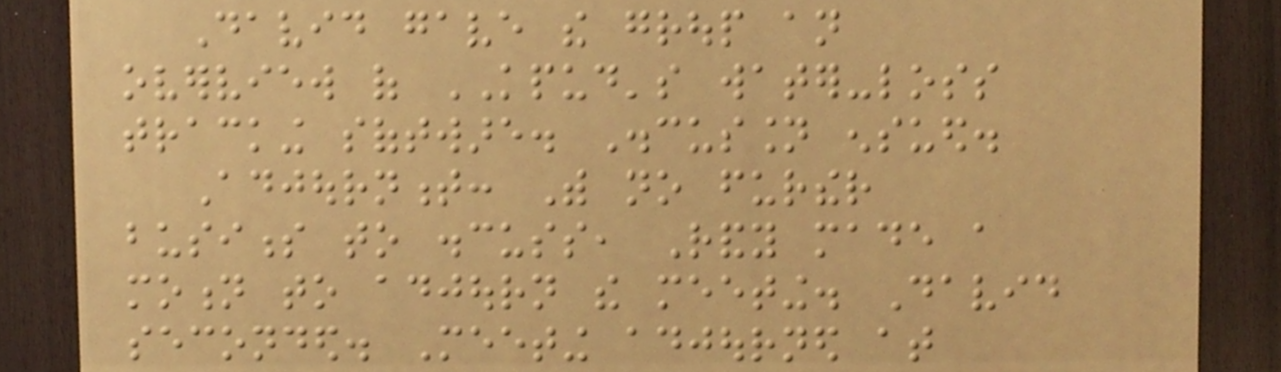David gave the group an
overview of KPUD's water-loss
tracking software. Discussion ensued.
Adjournment: With no further
business to discuss, Randy made a
motion to adjourn the meeting. David
seconded. Meeting adjourned at
